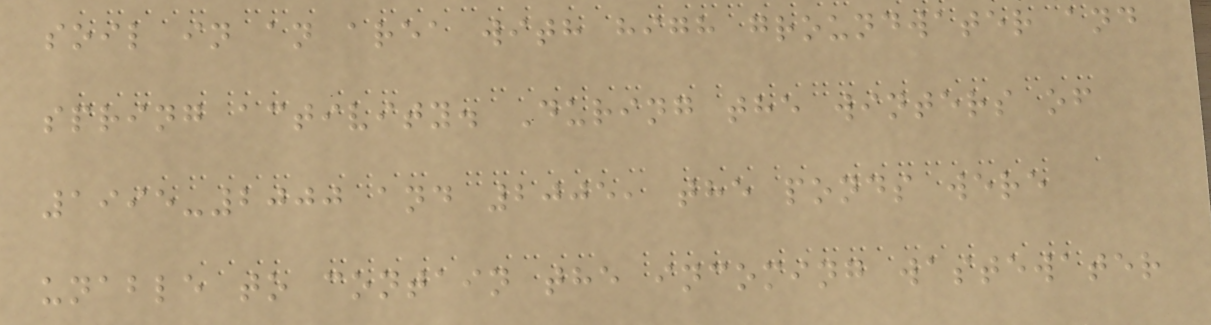soil in an area with high groundwater and
spring activity. During the winters of
1995-2000 and 2005, the ponds were
unable to contain the incoming wastewater
